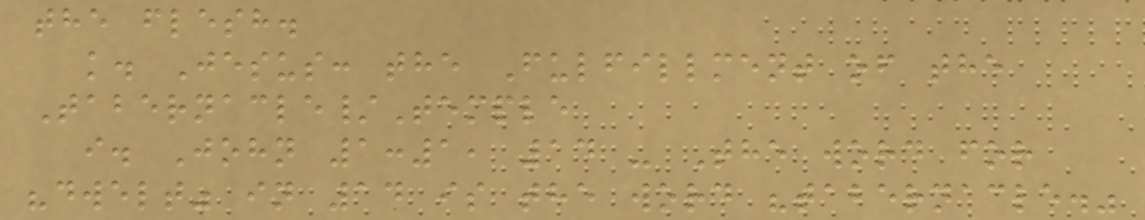the flesh.
k. Jesus: the Fulfillment of the
Tabernacle/Temple
i. John 1:1, 14 - The word for
"dwelt" in 14 is the word "tabernacle."
